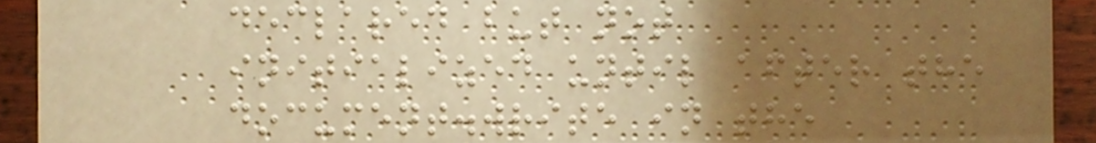declared but not
initialized until after the
document.write in the
